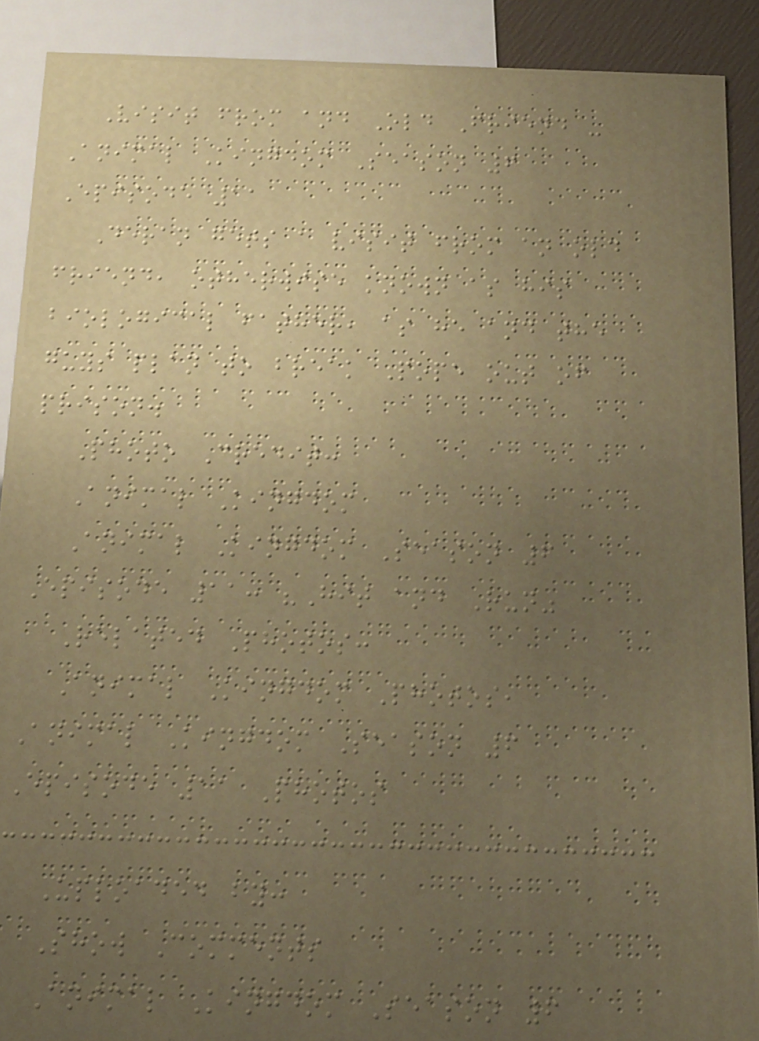Visit from and Old Friend -
Animal Kingdom Season 6
Episode 11
Deran gets a visit from an old
friend, otherwise known as his
biological father, as he and the
guys plan to break Pope out of
prison.
Photo Credit:
Animal Kingdom
Animal Kingdom Season 6
Episode 11: "Hit and Run"
Related Photos:
Animal Kingdom Photos,
Animal Kingdom Season 6
Episode 11 Photos
Uploaded by:
Show Comments
Animal Kingdom Season 6
